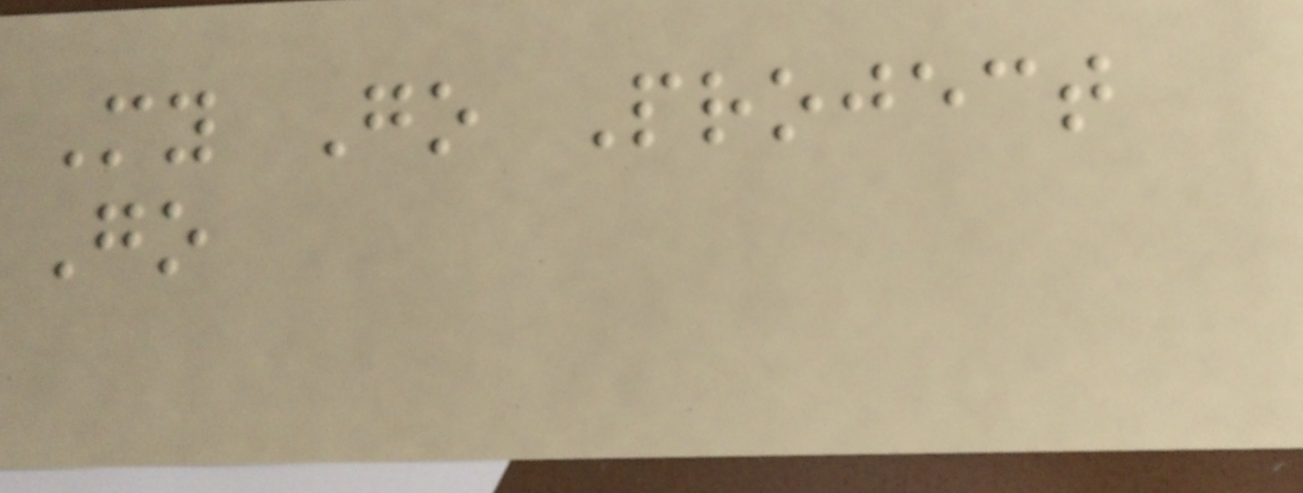My Go Project
Go
